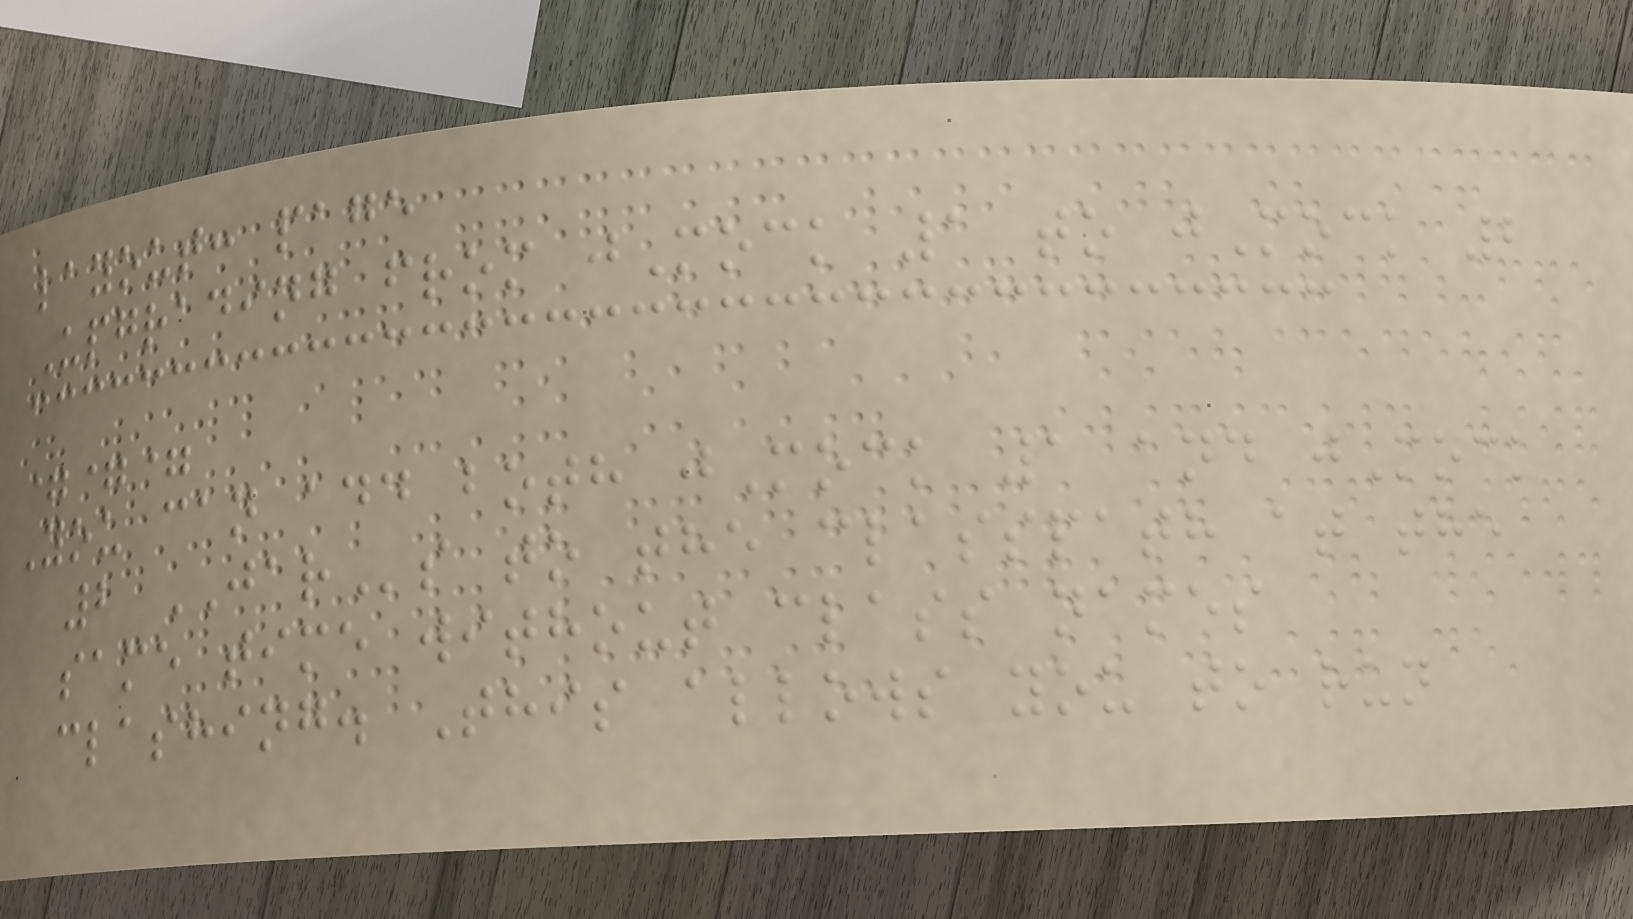layout: page
Upgrading from jMock 1 to jMock 2
===
You can add both jMock 1 and jMock
2 JARs to the classpath at the
same time without class names
clashing. This allows you to run
